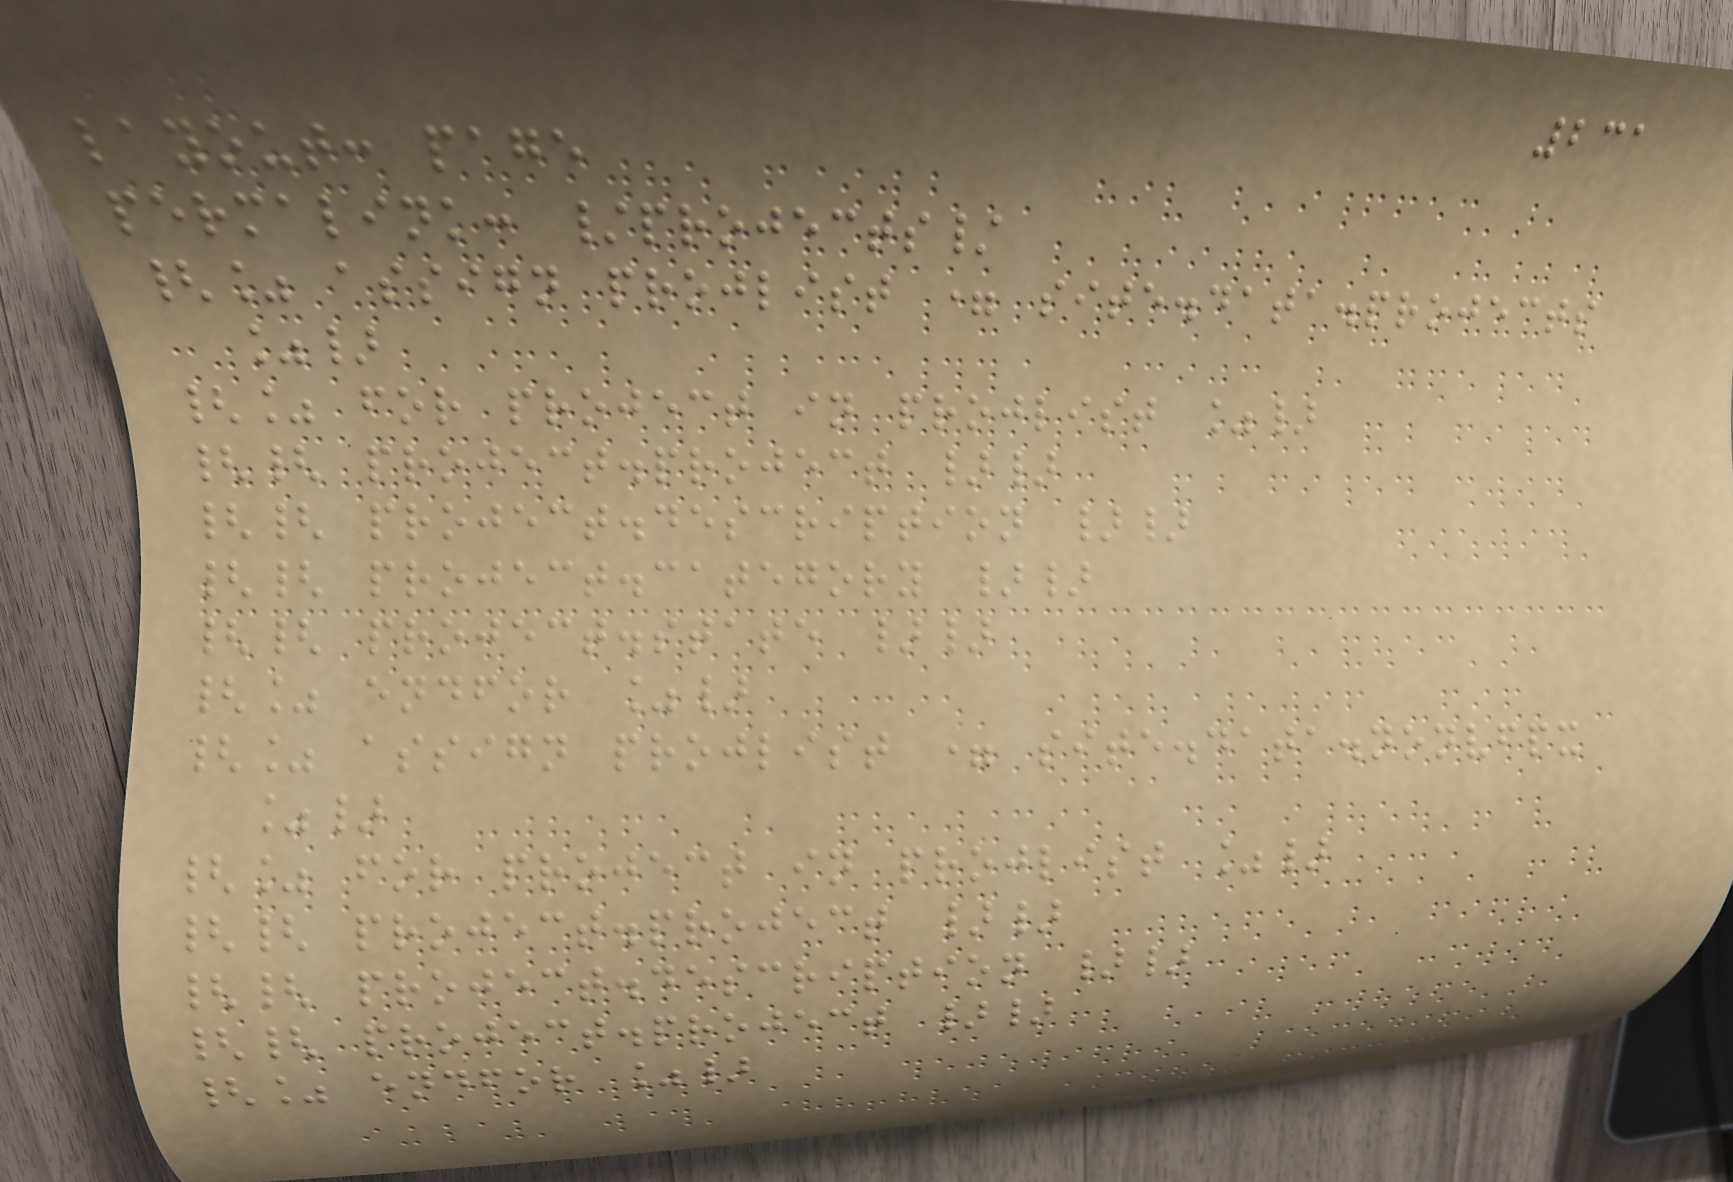231
layout: page
permalink: /projects/
{% assign projlist = site.data.projects
%}
{% for project in projlist %}
{{ project.project }}
{{ project.description }}
{{ project.category }}
{{ project.state }}
{% endfor %}
{% assign projlist = site.data.nonvfpx
%}
{% for project in projlist %}
{{ project.project }}
{{ project.description }}
{{ project.project }}
{% endfor %}
